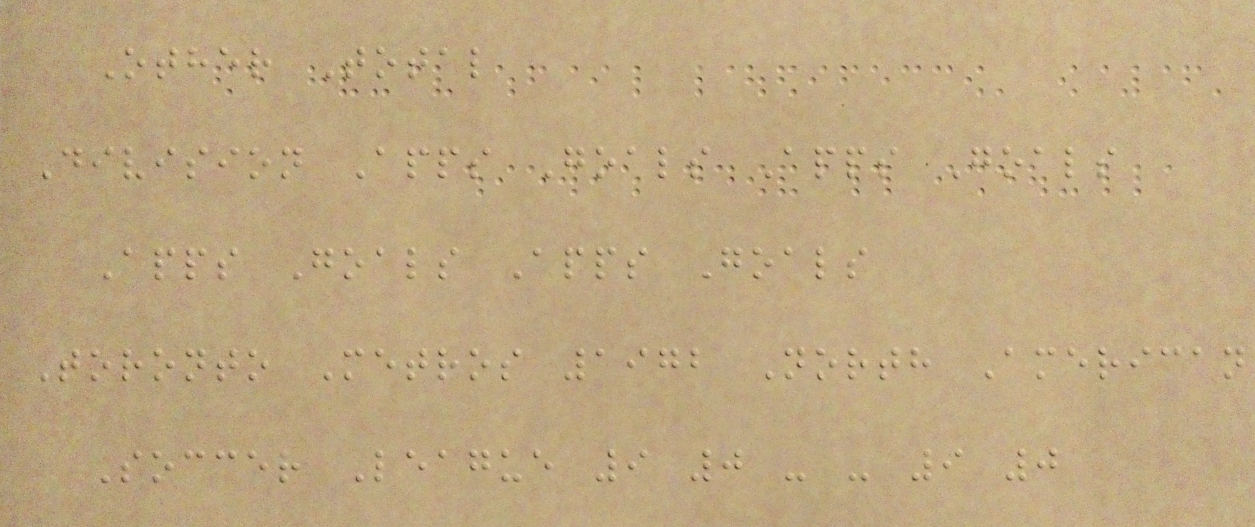Other Total
Division Apps Goals Apps Goals
Apps Goals Apps Goals
Toronto Metros 1972 North American
Soccer League 9 0 - - 9 0
